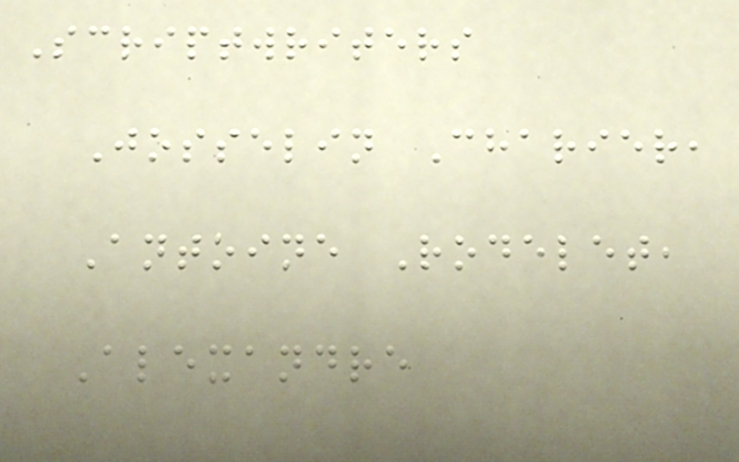Scriptwriters
Josselin Charier,
Antoine Rodelet,
Alexandre
